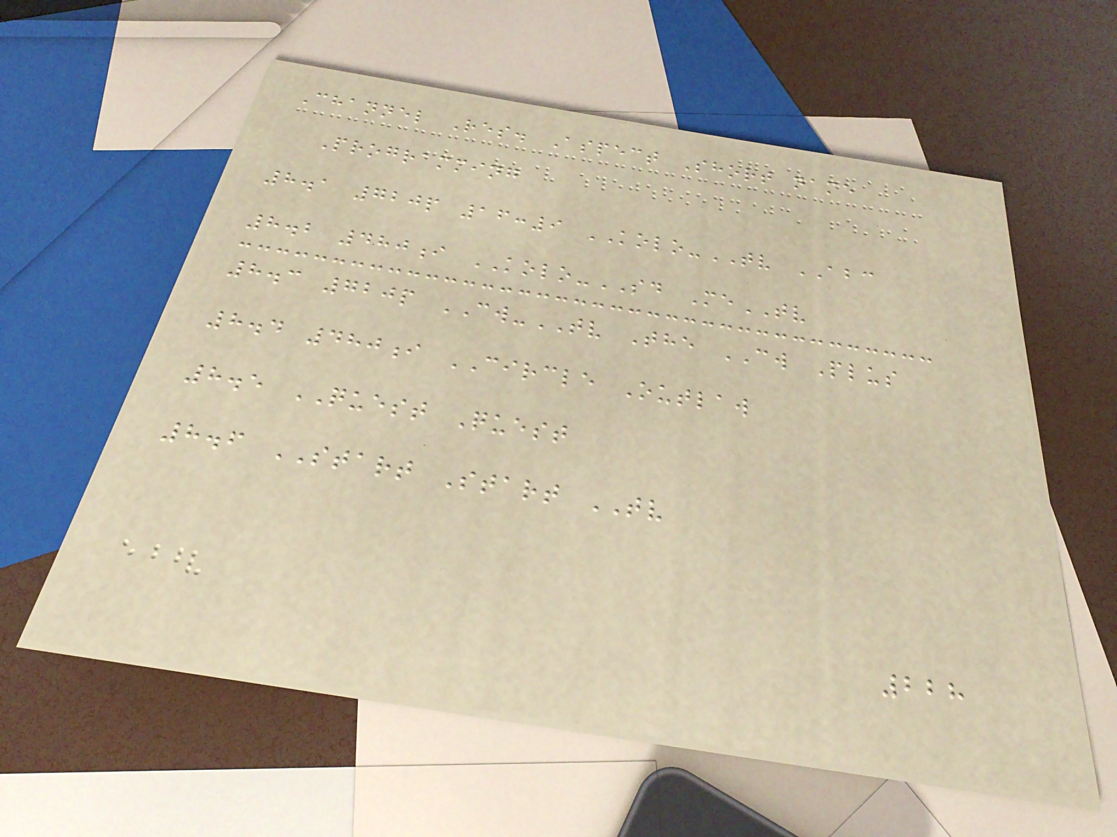Channel Res. Aspect Short name
Programming
8.1 720p 16:9 KOLO-TV ABC
8.2 480i KOLO-SD MeTV
8.3 720p CW-TV The CW Plus
8.4 480i CIRCLE Outlaw
8.5 QUEST Quest
8.6 START Start TV
228
